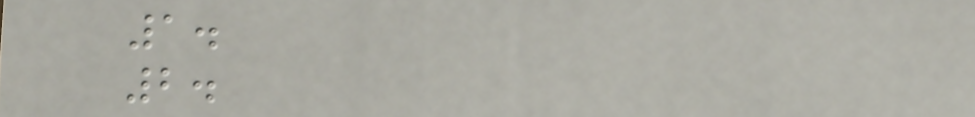1.
2.
